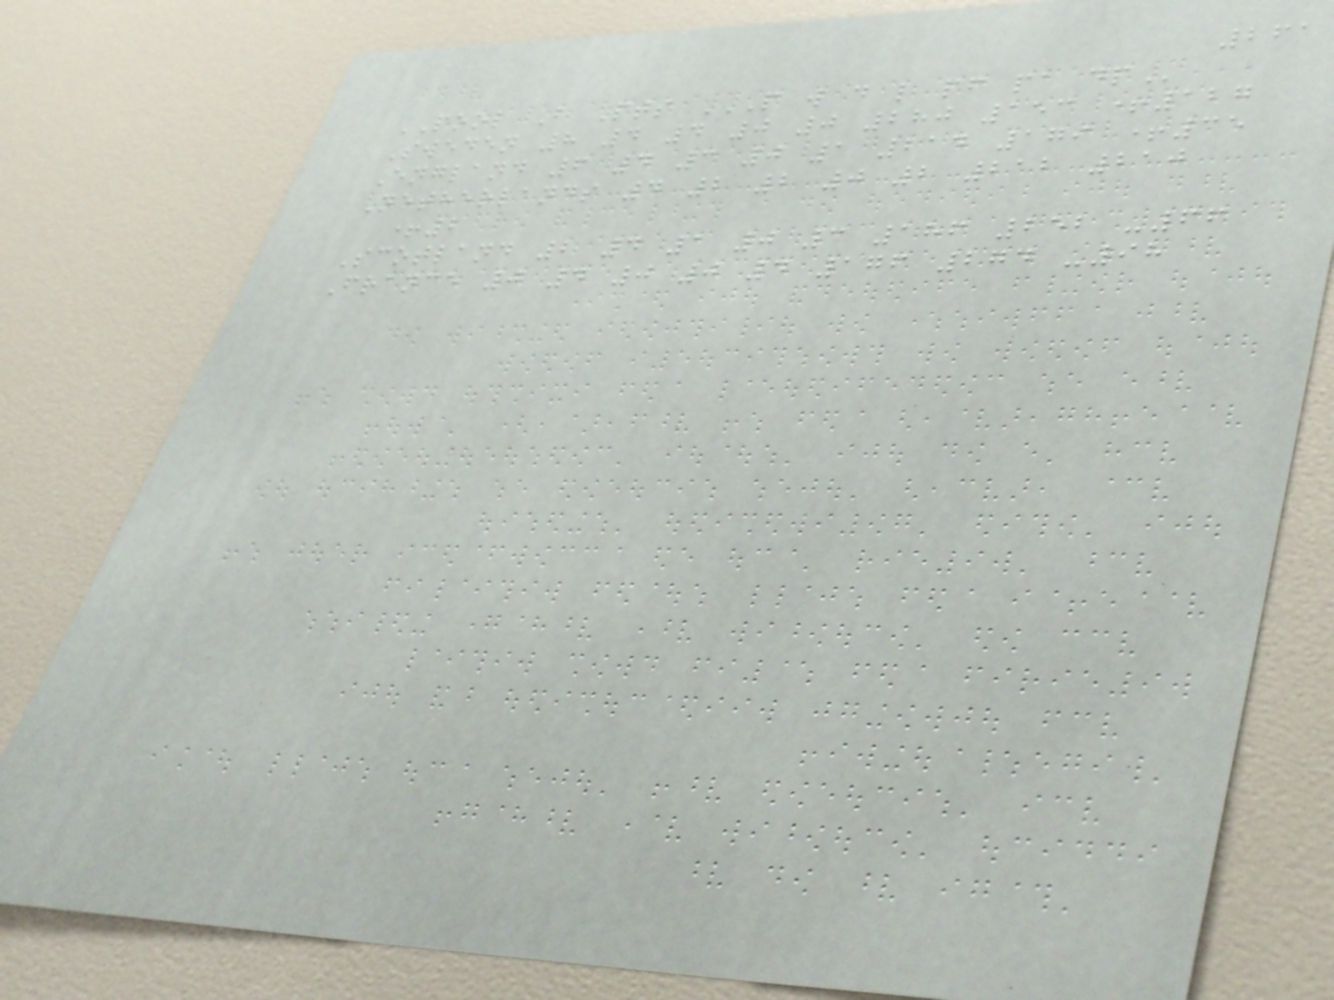261
POOL B Pts P W D L PF PA DP
Sweden 8 4 4 0 0 280 153 +127
England 6 4 3 0 1 214 179 +35
Netherlands 4 2 2 0 2 212 210
+2
Scotland 2 4 1 0 3 186 252 -66
France 0 4 0 0 4 176 274 -98
